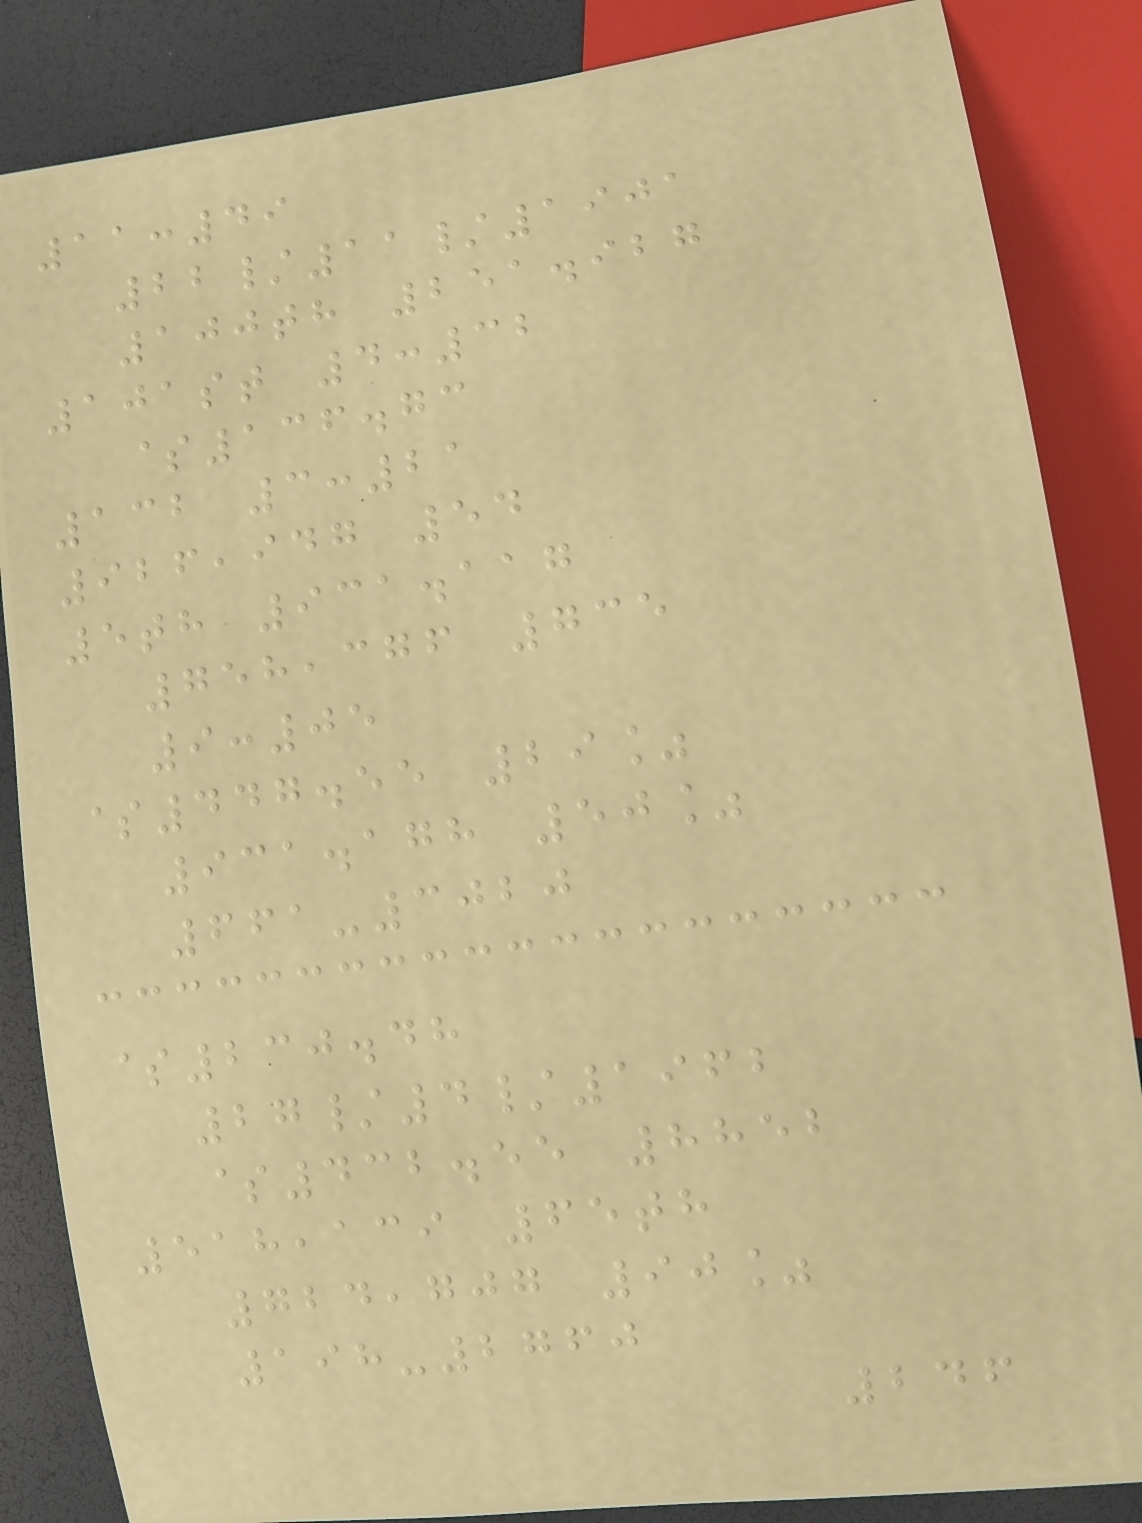11:49
22/11/1901
100th 251.927
101st 4:32
$136.73
132 3:21
926,947 54
5th 931.117
758,376 735
9:05
$447.55 29%
931.178 50%
661-3020
$230.48
27/4/1962
$432.55 8852
518,139 65th
724,707 90%
198-2760
246
